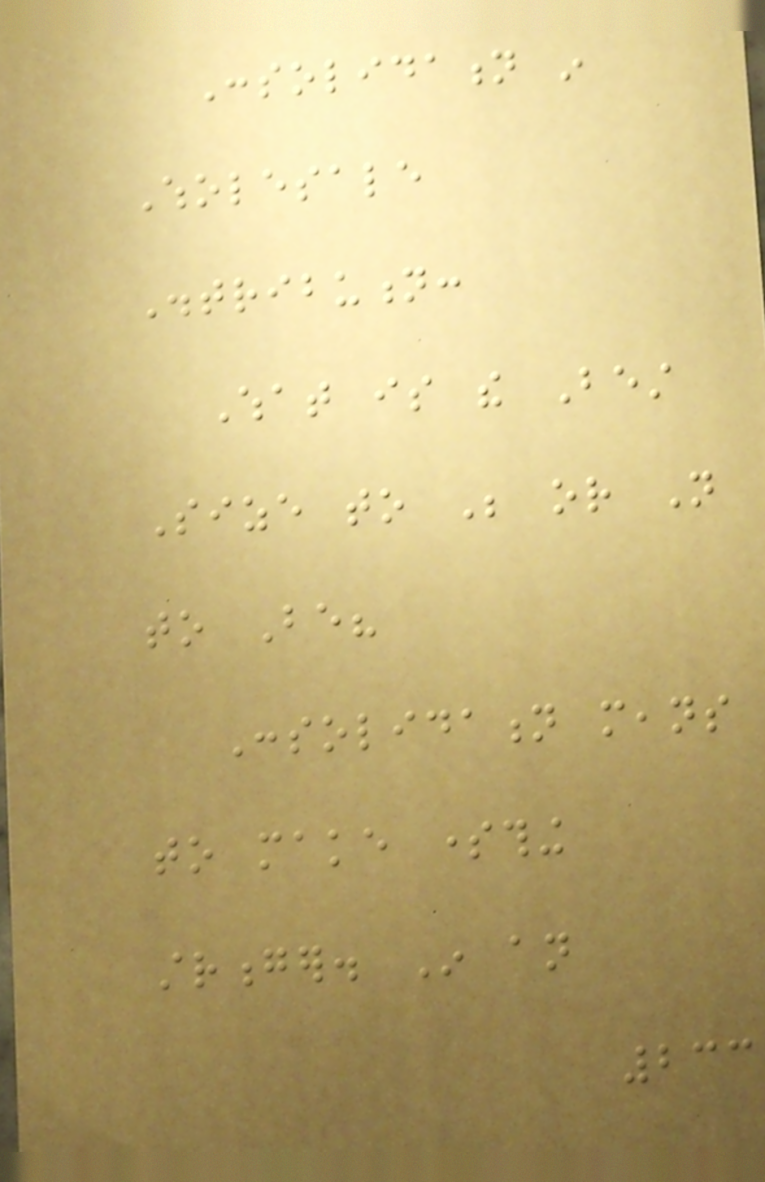Consolidation in
Wholesale
Distribution:
What is the Best
Size to Be or Not
to Be?
Consolidation means
to make something
stronger. In an
233
